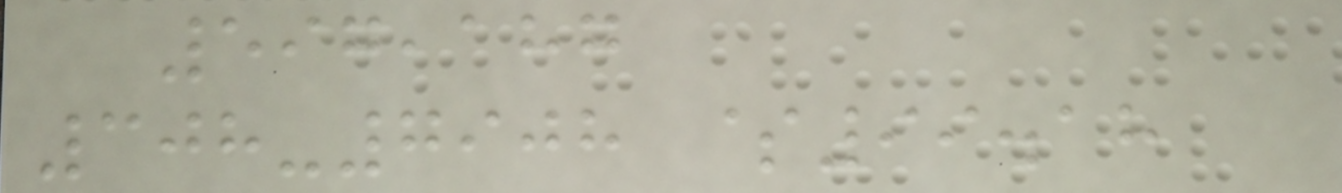597,187
308-7908 $99.18
